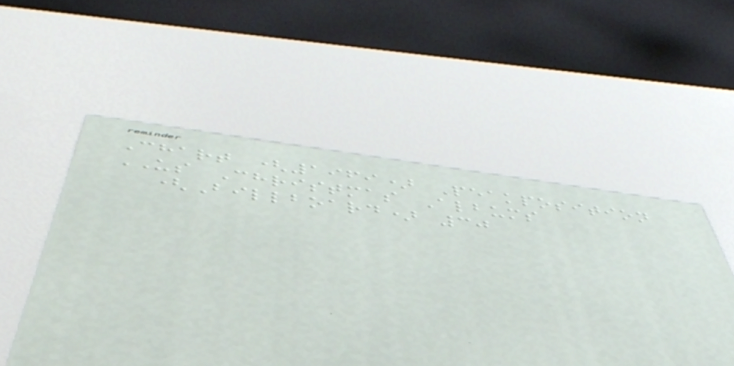Chart (1969) Peakposition
US Christmas Albums
(Billboard) 30
